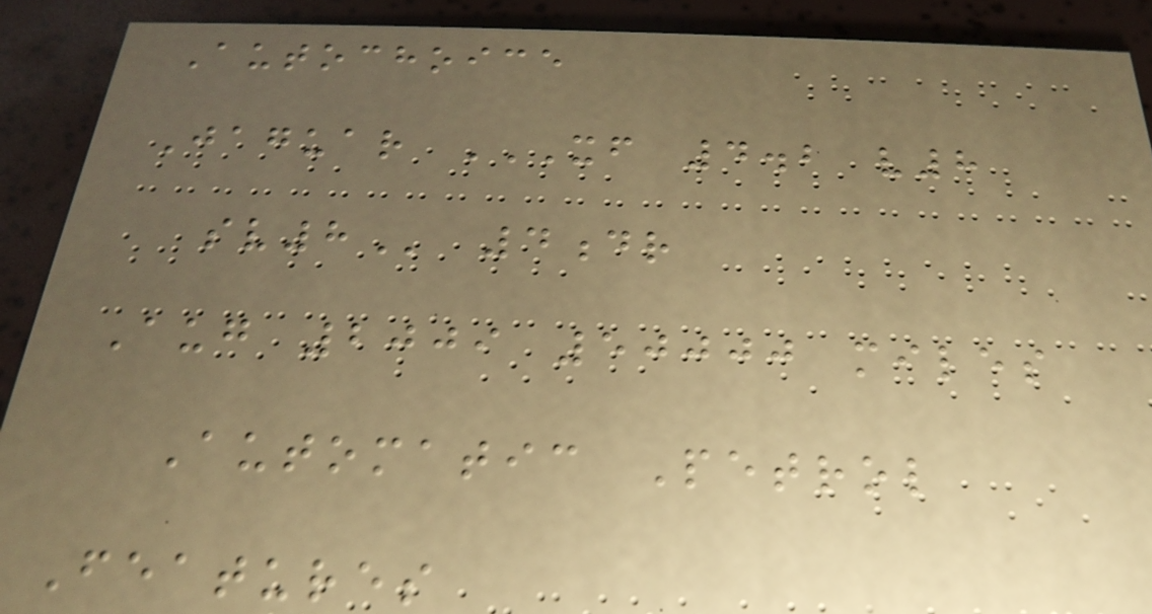Autochoice
Jaguar XF 4.2 V8
SV8 4dr
Aug 2009 50000 miles
Automatic Petrol
Features
